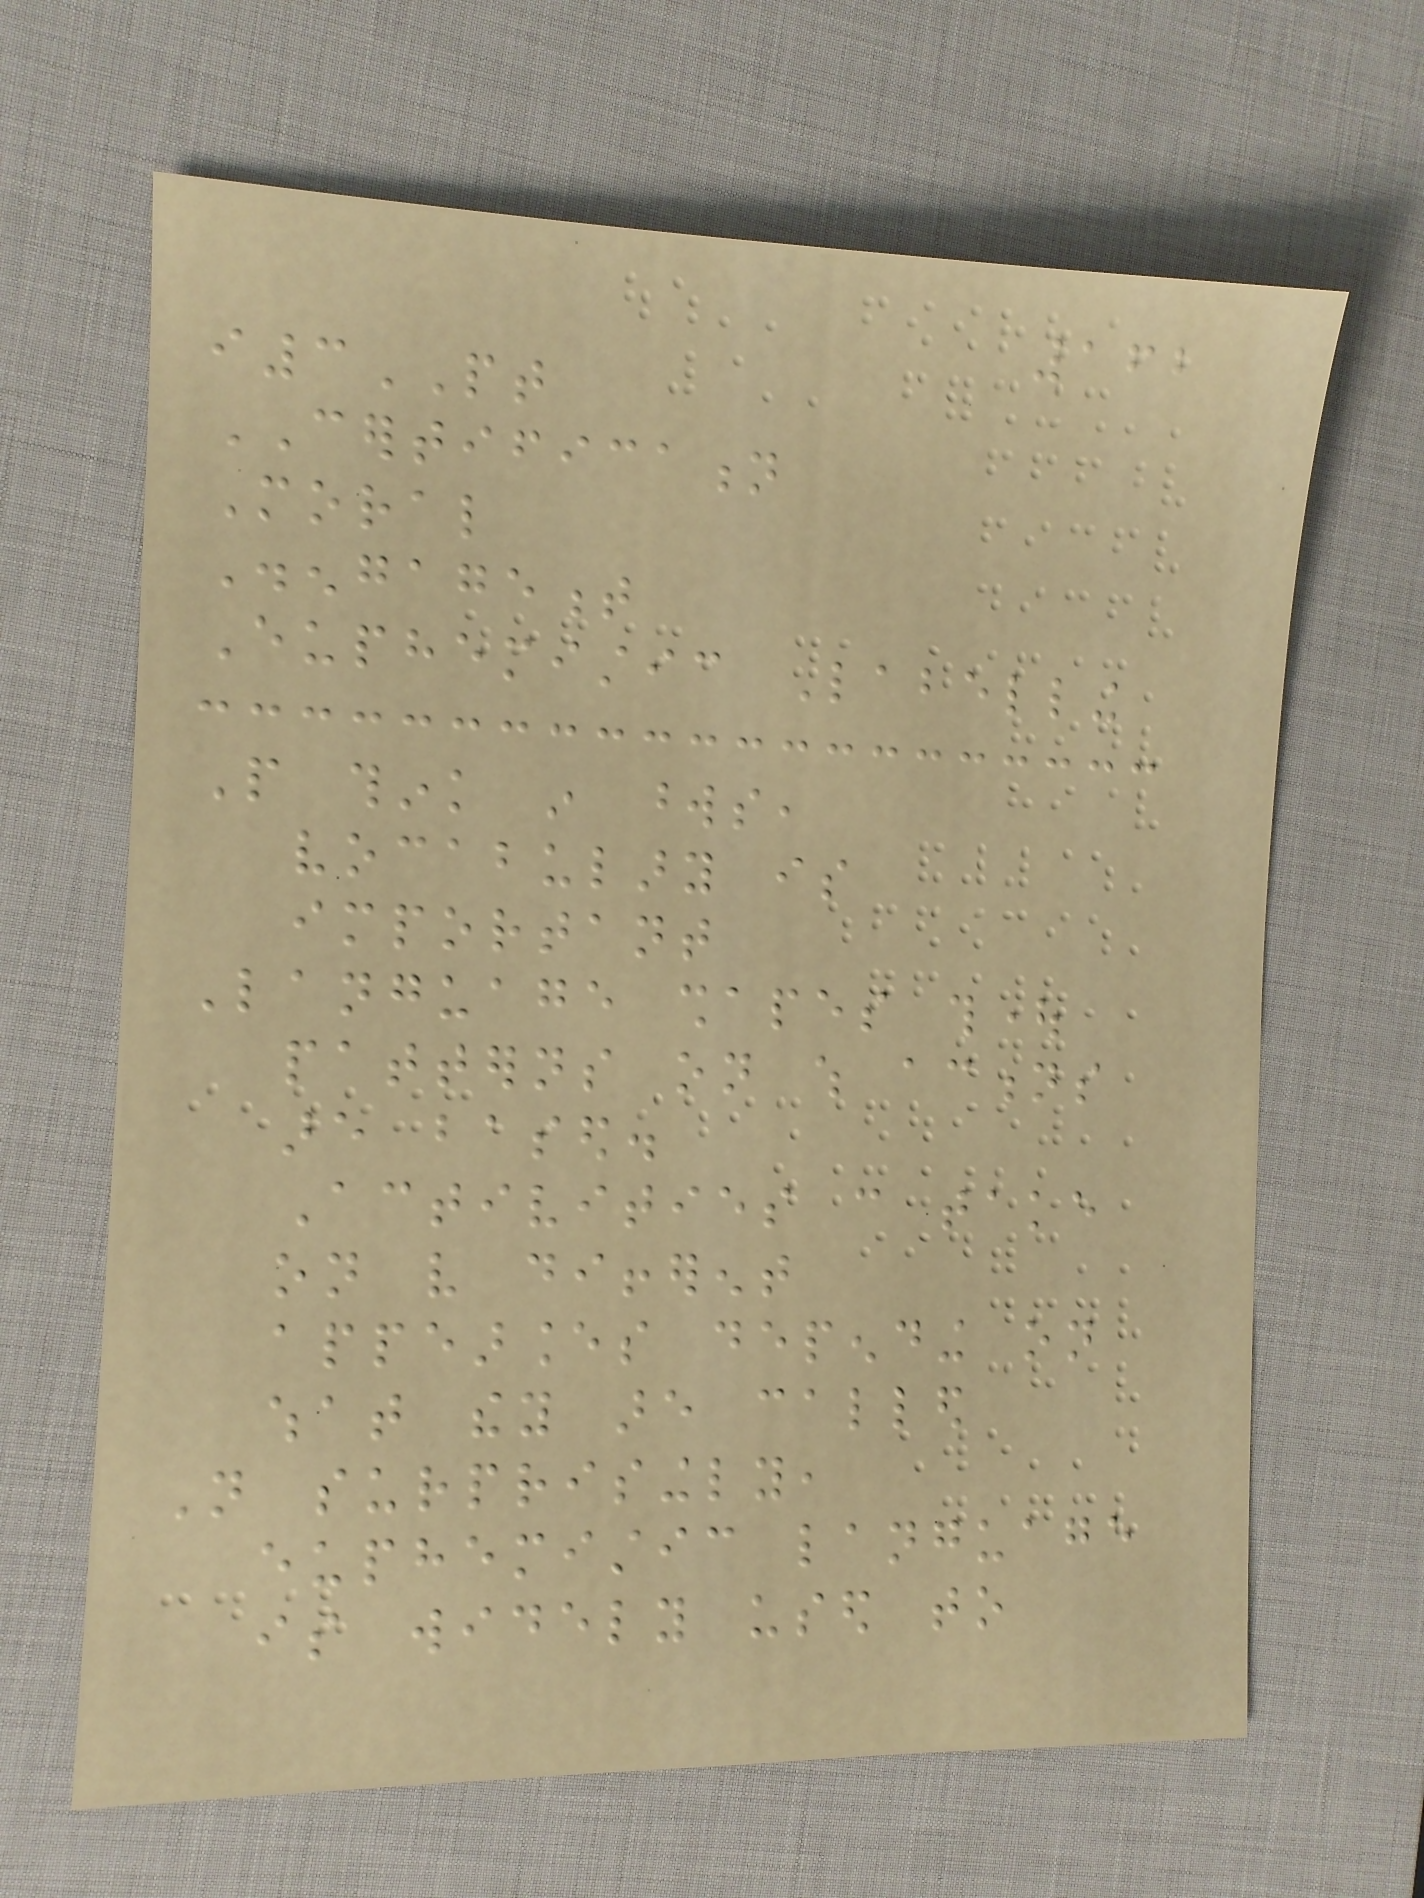162
i3PT
CERTIFICATION
Moral
Disengagement
Euphemistic Labelling
People think in words,
vocabulary is
important
Language shapes thought
patterns on which actions
are based.
Activities can take
on very different
appearances depending on
what they are called
Not surprisingly,
euphemistic language
is widely used to
